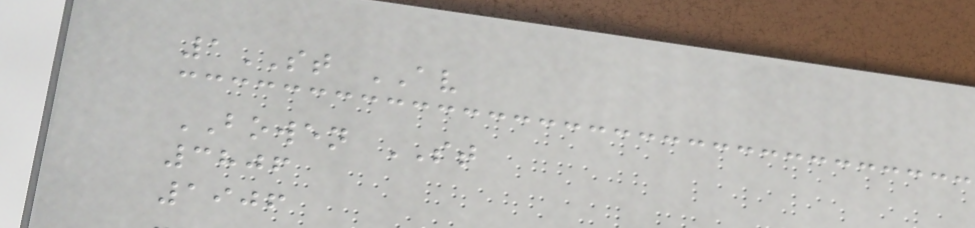1ST AV
BOWEN ST
3806
1906
